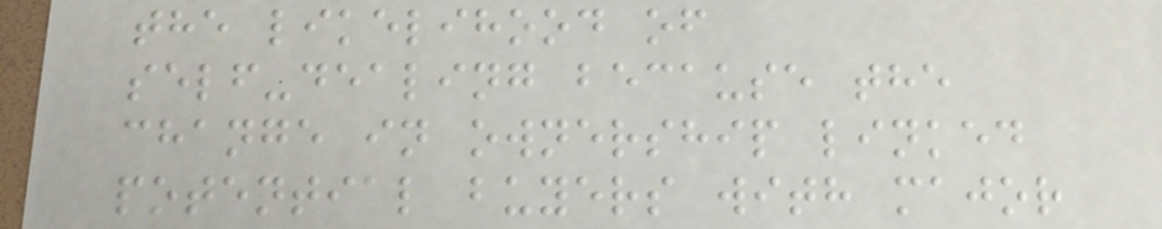the likelihood of
self-dealing because the
change in ownership linked
potential buyers with major
